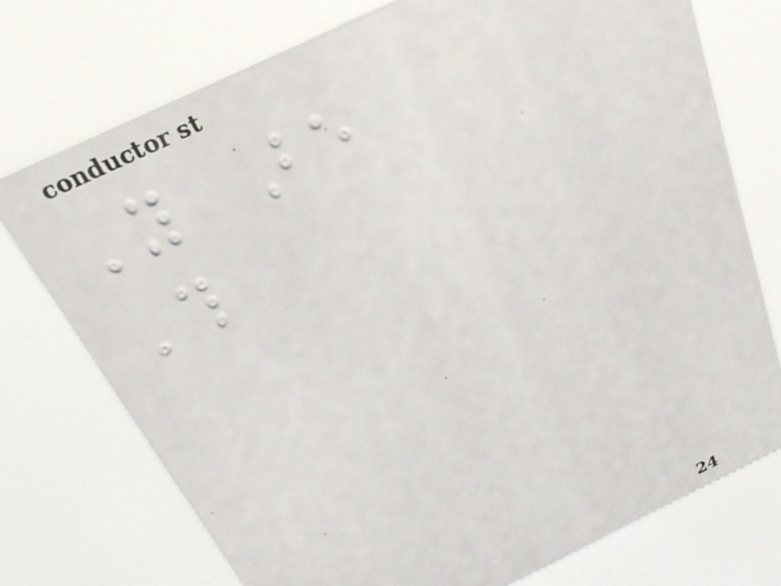You are
This
